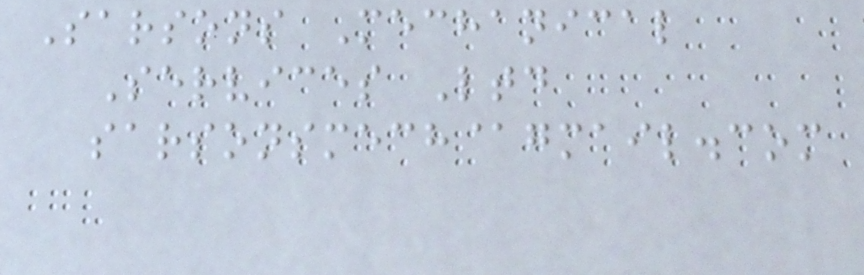Sarsons Mechanical
Services Ltd
sarsonsmech@gmail.com
